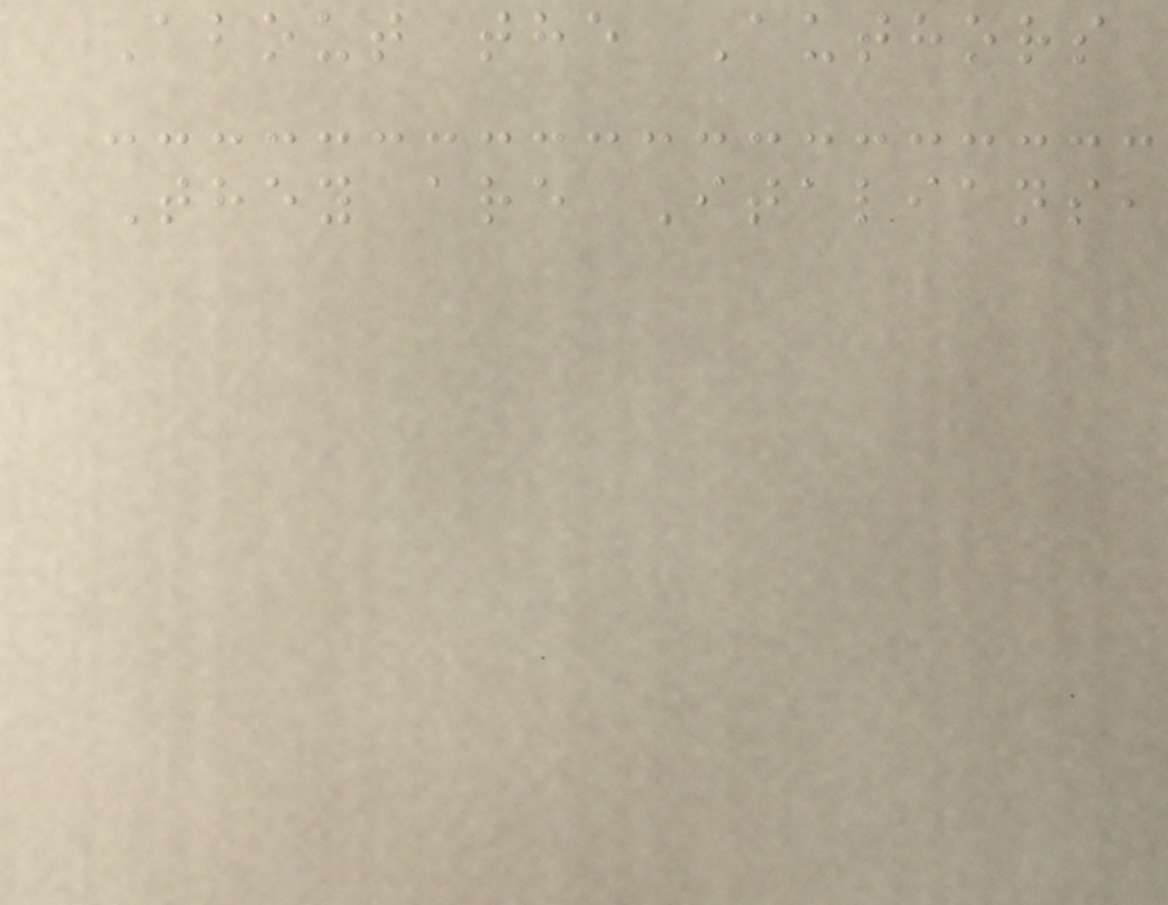About the Authors
They are Italians,
